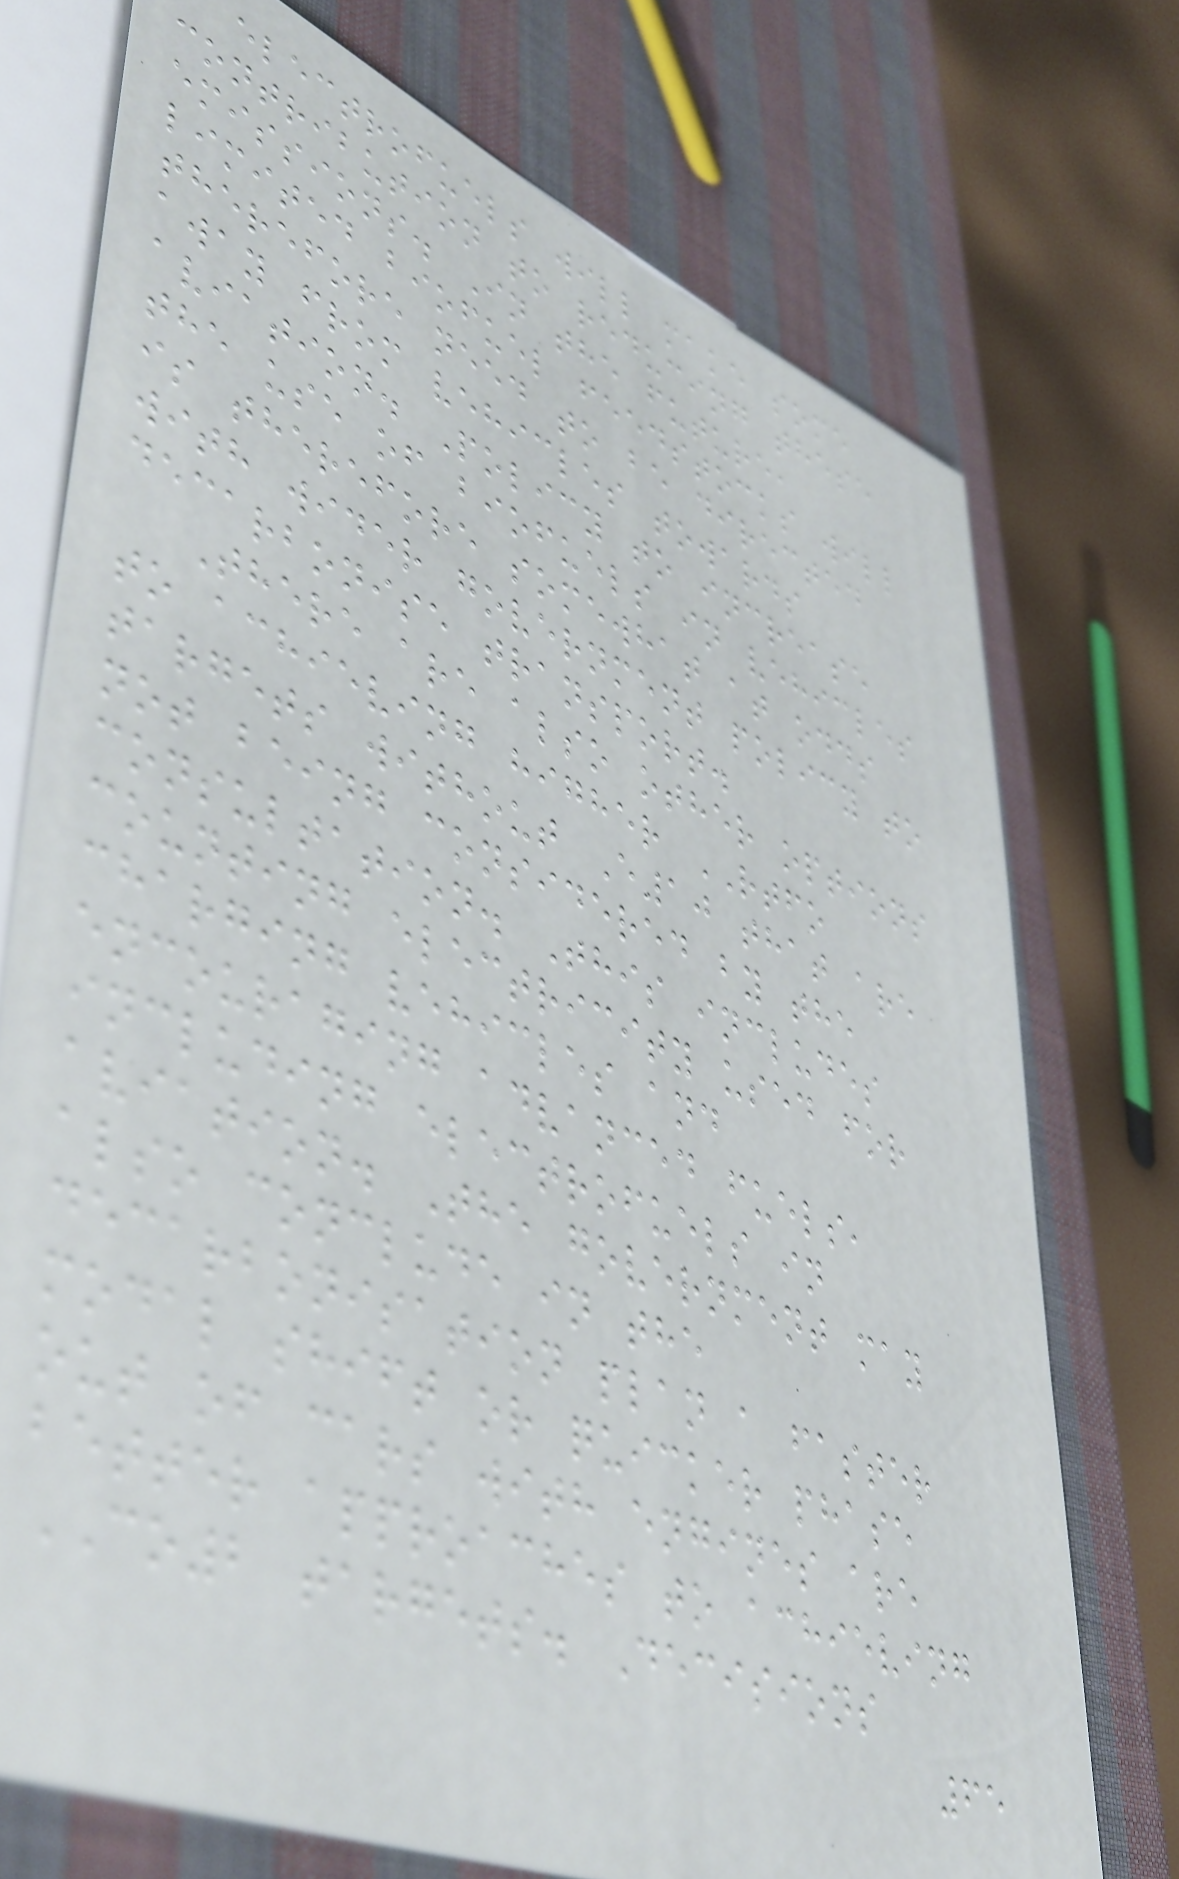electrofuels will make some
contribution to reducing these
emissions. In the future,
limited biofuel feedstocks will
therefore need to be directed
away from vehicles towards
aviation. Policy to increase
the use of biofuels in vehicles
is therefore somewhat at odds
with wider government policy to
decarbonise transport.
There are also other options
to achieving higher RTFO
targets without E10 that are
not being considered by the
consultation. This includes
counting electricity used for
charging vehicles and
encouraging advanced fuels,
including electrofuels in
aviation. The government may
also conclude in the
decarbonisation plan a faster
modal shift or quicker phase
out of cars with engines are
better approaches to achieving
CO2 targets. Decisions
65
